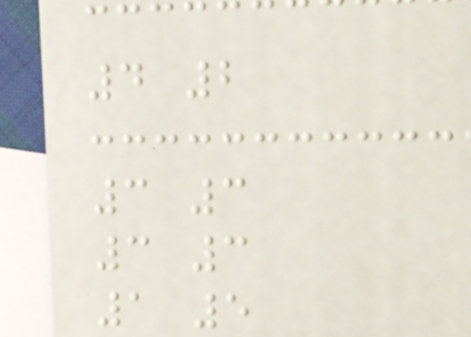4 2
3 3
3 3
1 5
